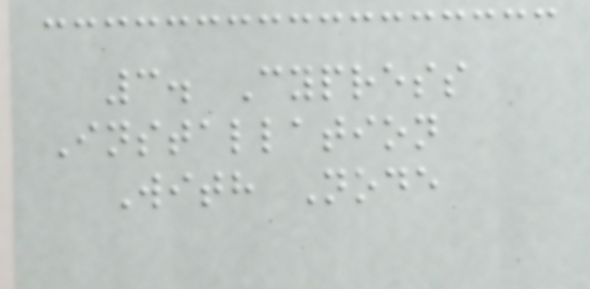3. Cypress
Installation
With Node
